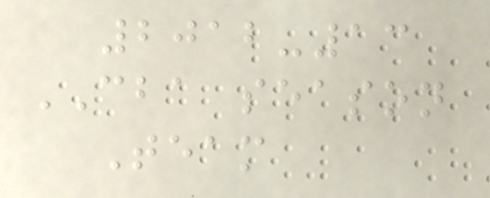2012-13
CBA season
Team
